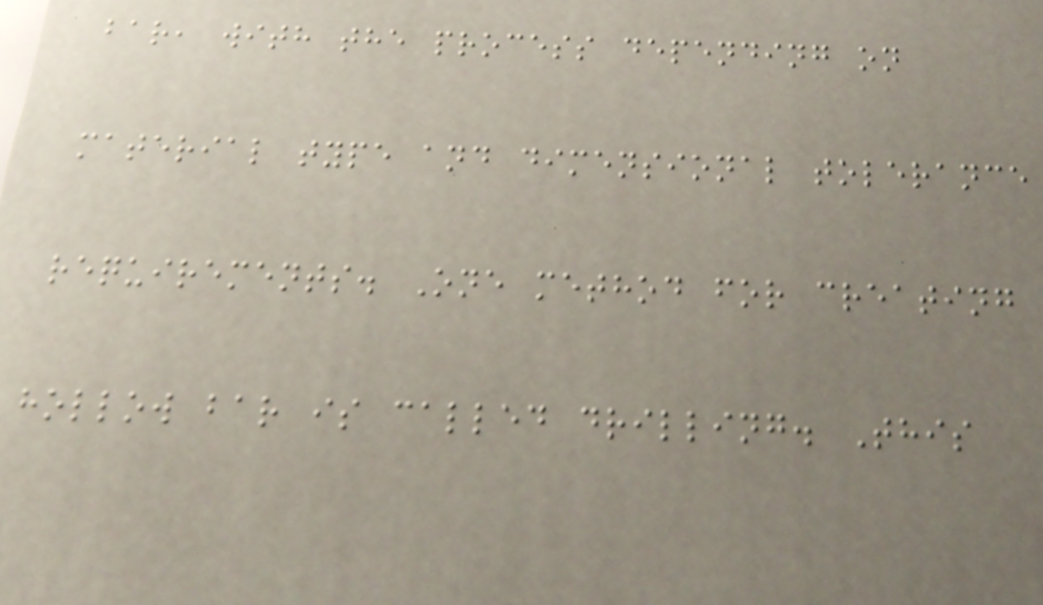bar, with the process depending on
material type and dimensional tolerance
requirements. One method for creating
hollow bar is called drilling. This
